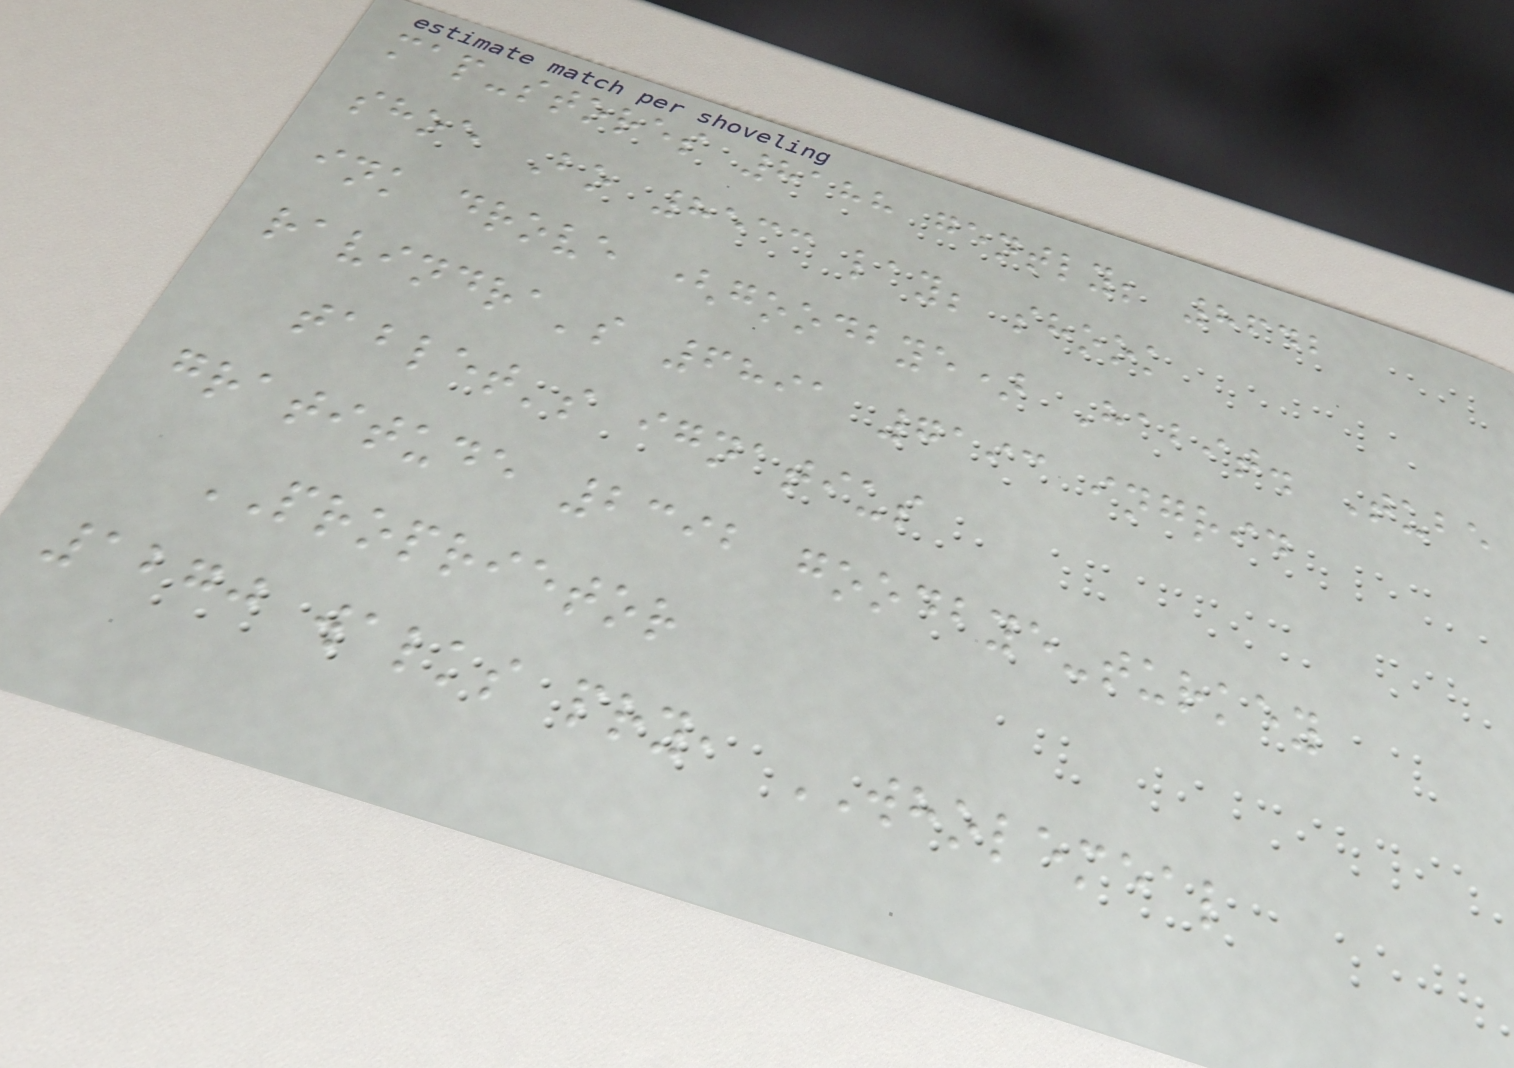map-stores 8188 gently; 8642
shoe Bo 8533 lay; shook
ink drove (goodbye) Habit. Tube
ravindra's 6891 7193 ingrid
tablet's ignatius
gratitude 2392 goodbye-turkey
PROPRIETOR
1270 walks pry, WHOLEMEAL
